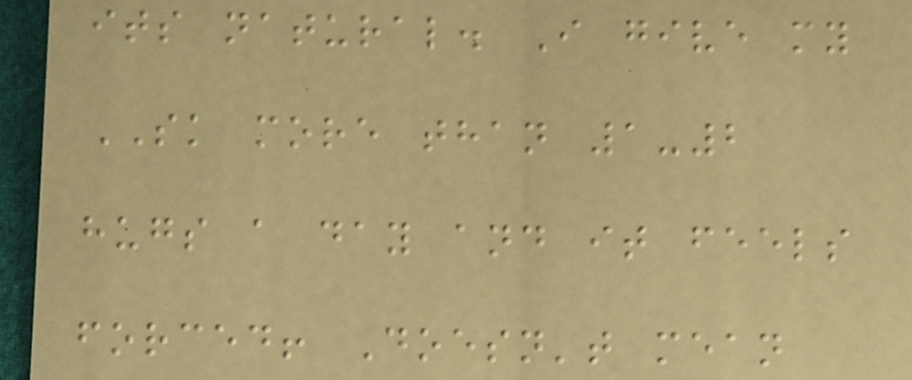its natural. I give my
SK more than 1-2
hugs a day and it feels
forced! Doesn't mean
